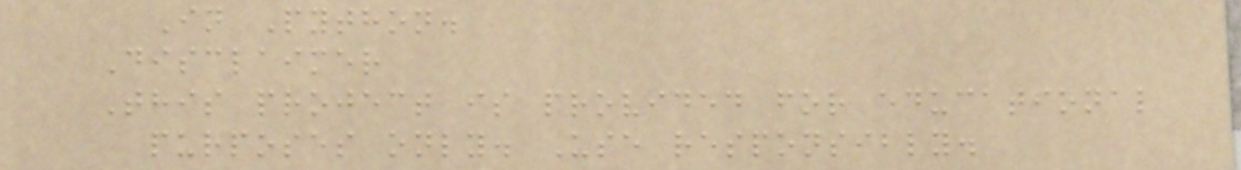In Python.
Disclaimer
This project is provided for educational
purposes only. Use responsibly.
